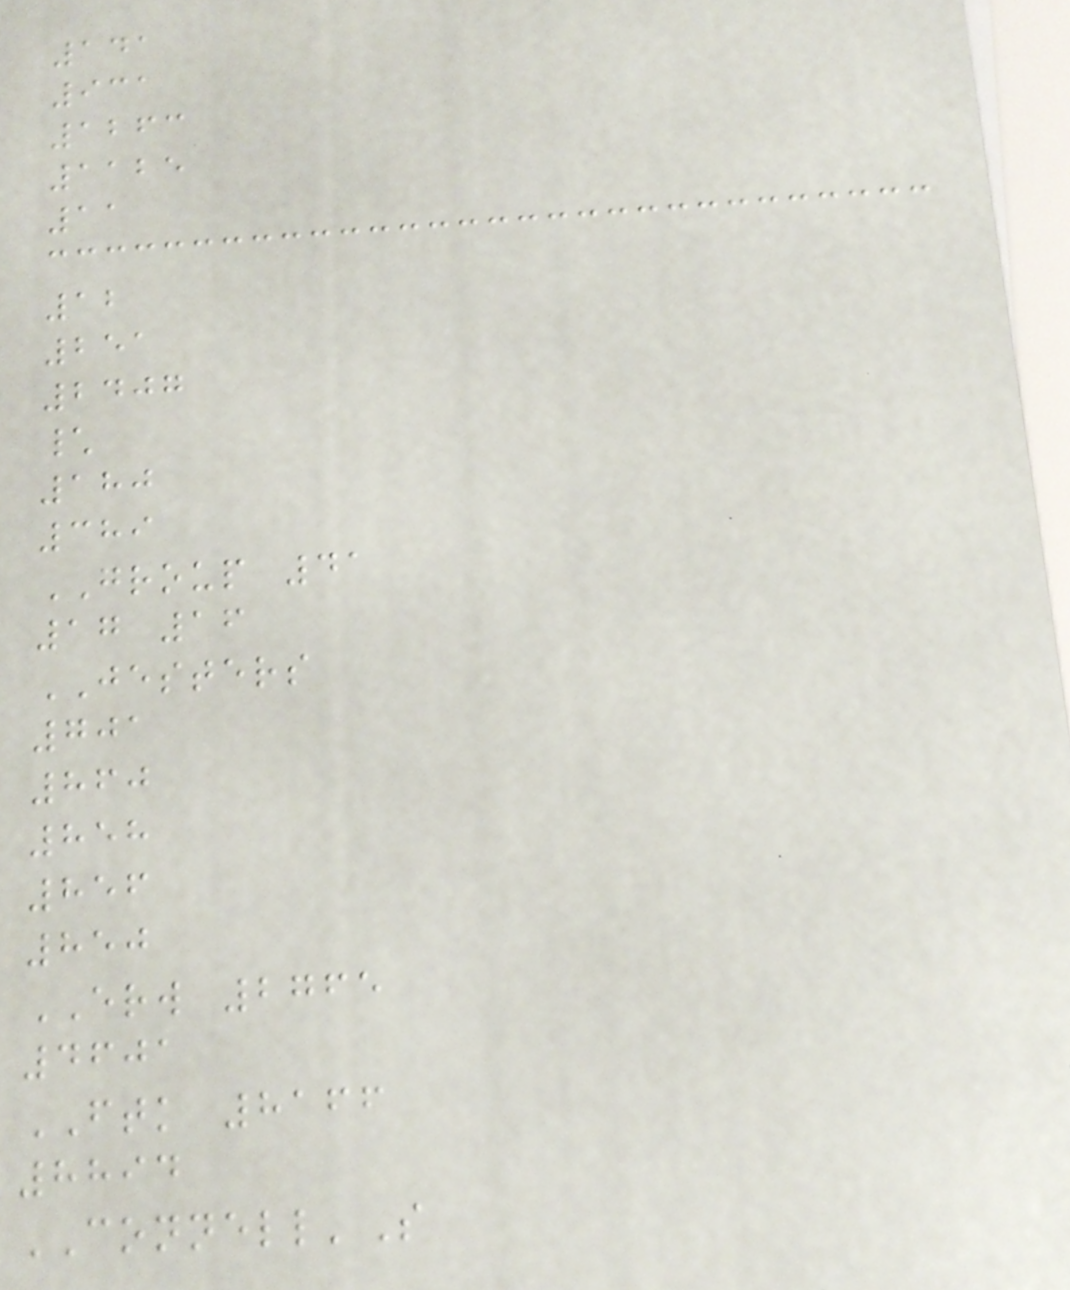141
931
1263
1125
11
12
251
2407
\
180
389
GROUP 41
17 16
JESTERS
701
860
858
856
850
ERW 2765
4601
FTK 8166
8894
CONNELL'S
